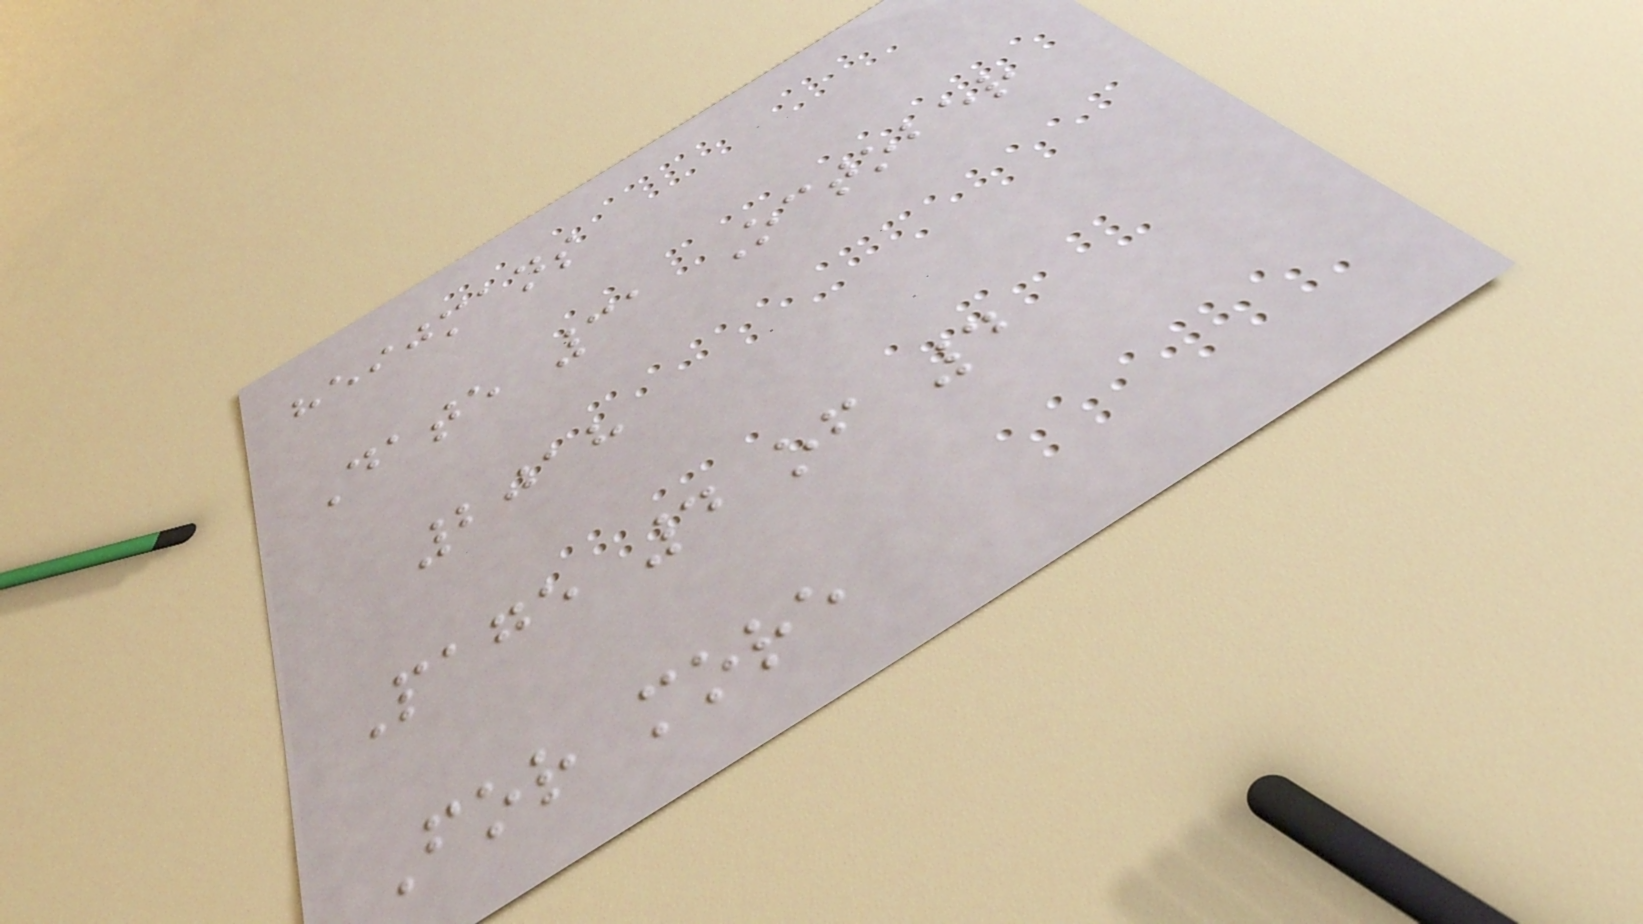heijmans
Date 31 October
2018
Page 4 of 4
For more
